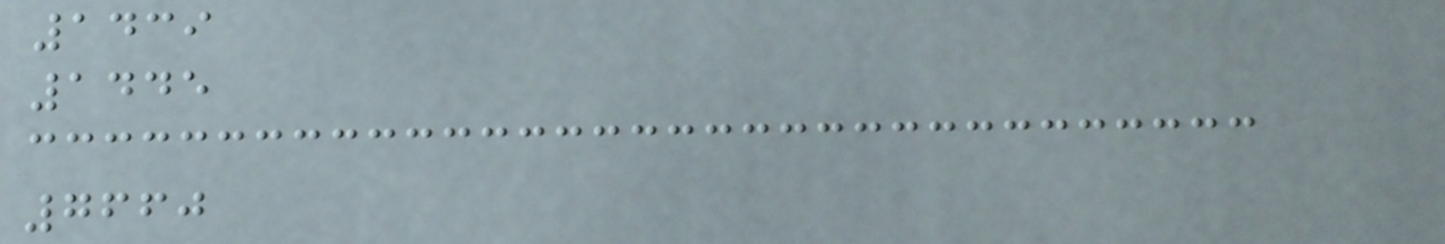1439
1445
7660
